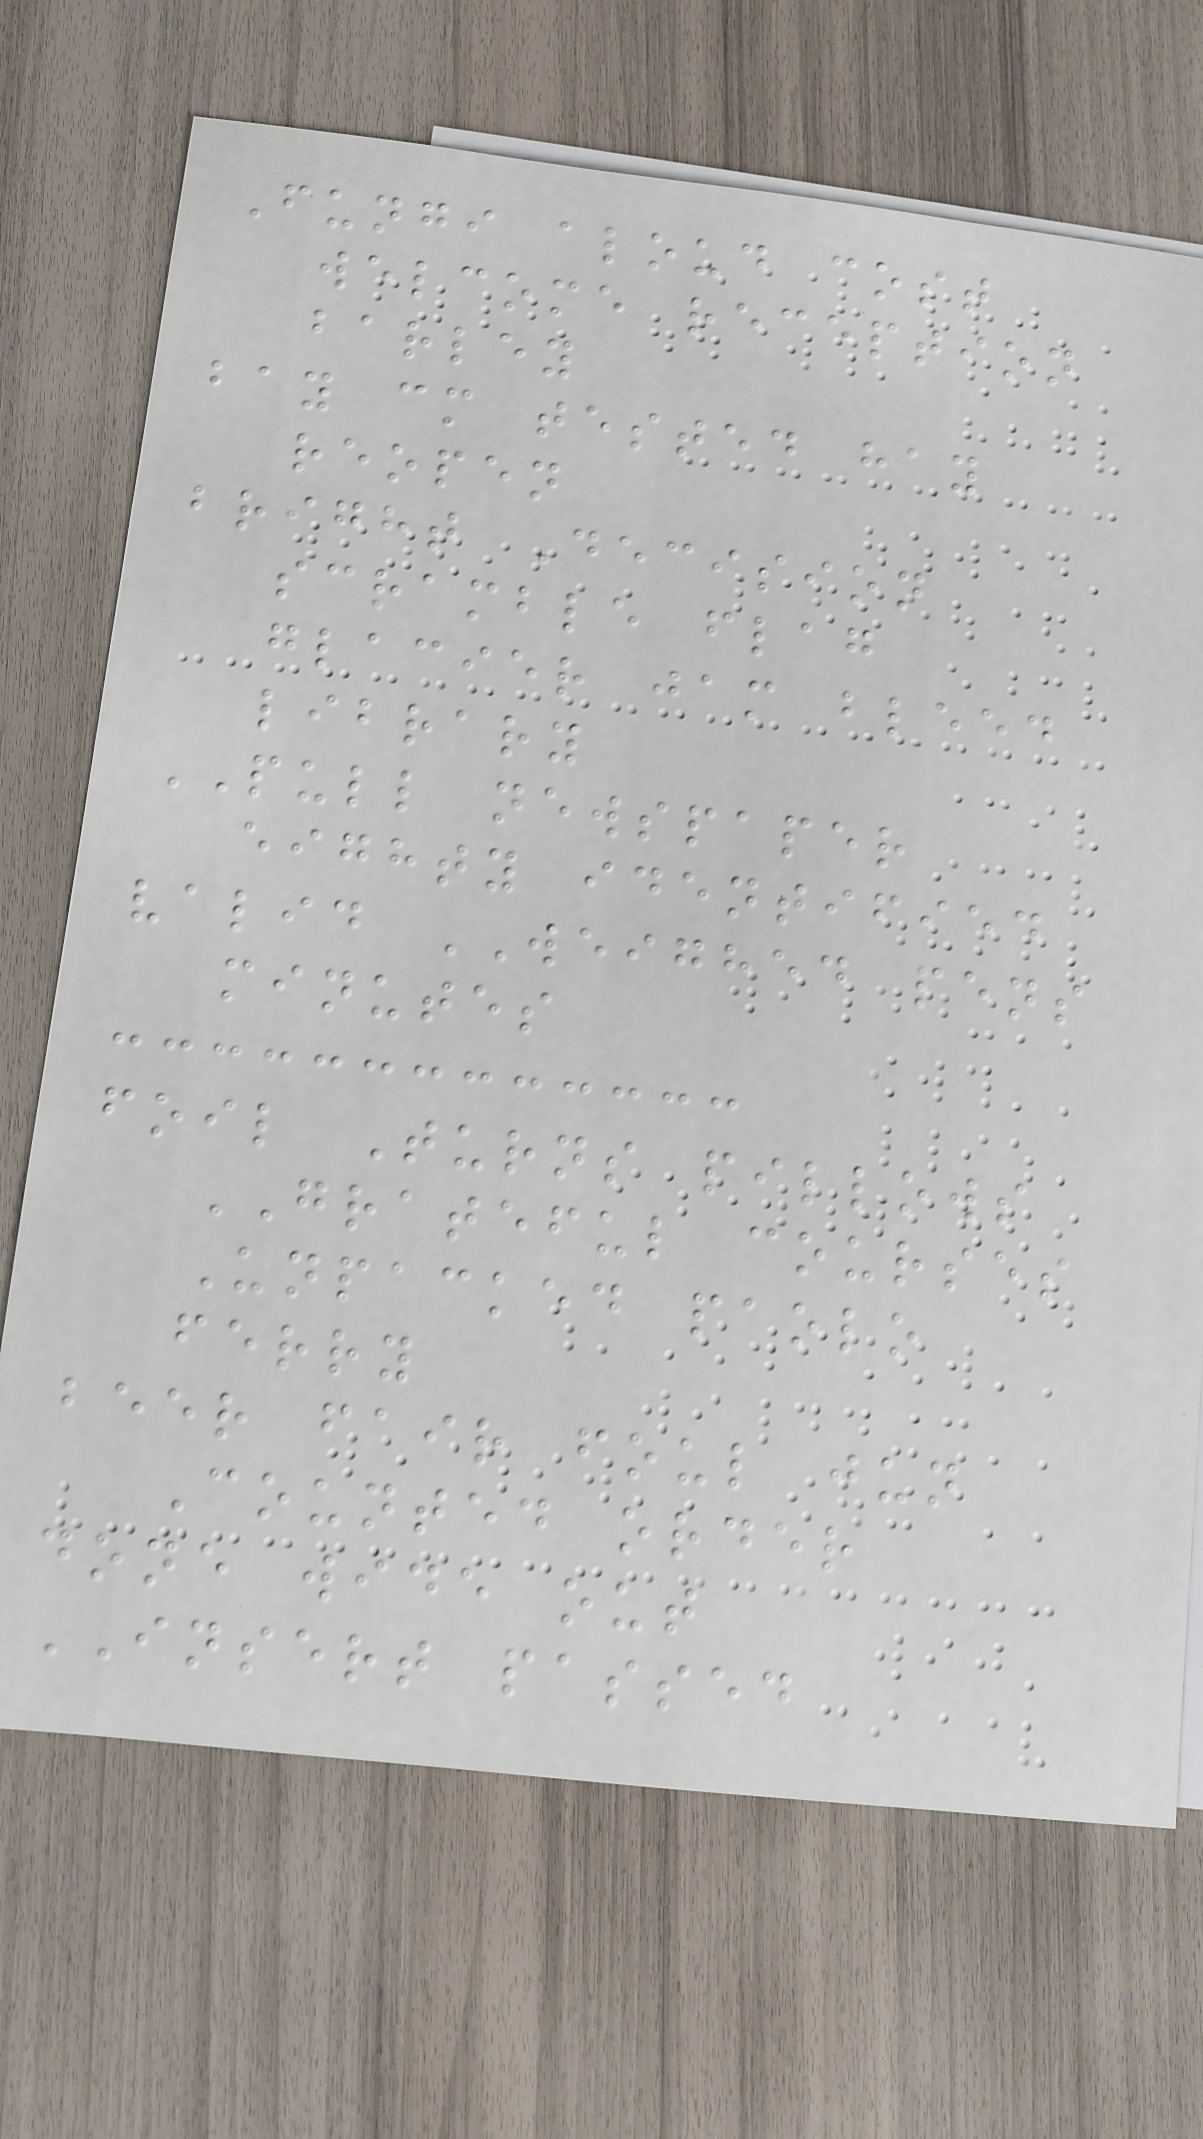Fungi aloud cost
welcome reception
barley
bay cm tested hay
reopen
bright Decision
scramble flag
glacier jam bleed
library
PULL newspaper
eighty identified
valid WEIGHED pens
minutes
foil Turns pillows
GRATEFUL courses
Unpacked paolo
ferry
beer fair foul jun
Counted order
done wide out
INSERT passed
